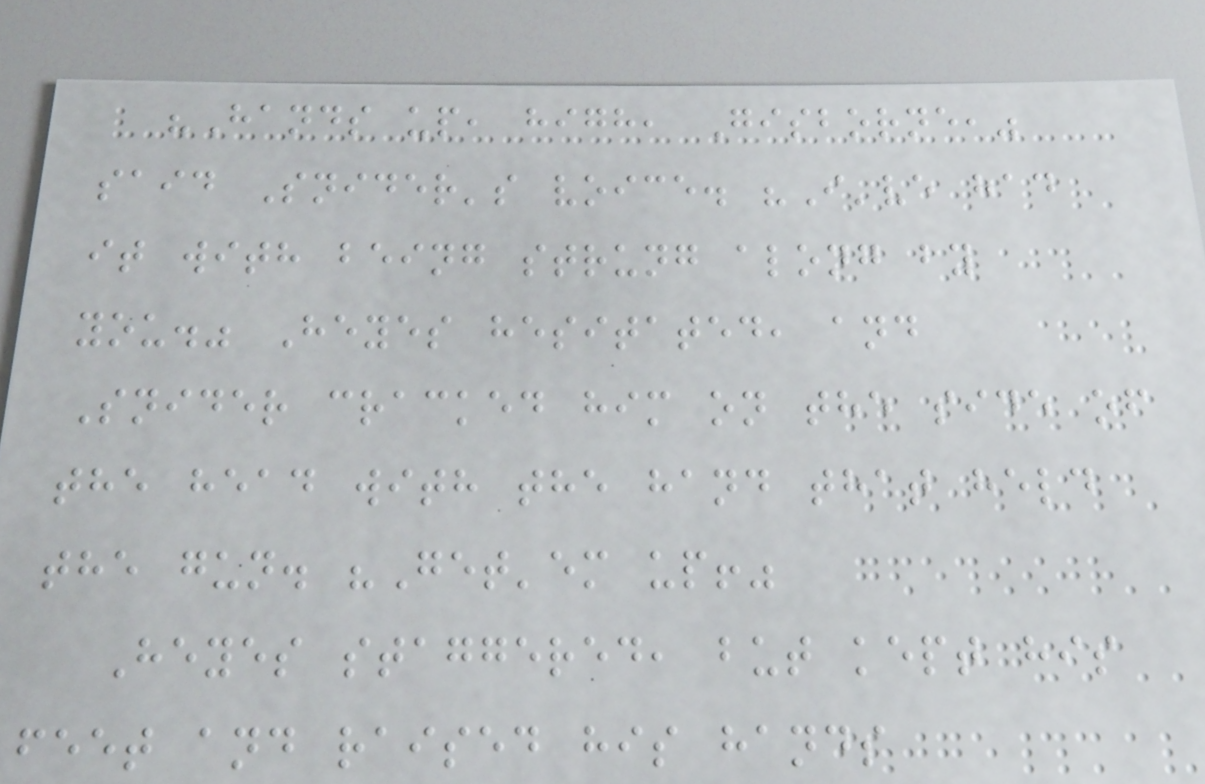"Hands up, high, Gisborne,"
said Snider's voice. "I've had
it with being strung along by
you." Heyes hesitated, and
Snider cracked him on the side of
the head with the hand that held
the gun. "Get'em up!"
Heyes staggered, but kept his
feet and raised his hands
